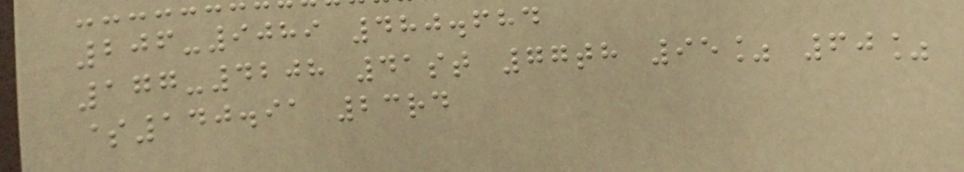206-9089 480.684
177-4208 41st 77th 95% 60%
$140.91 23rd
